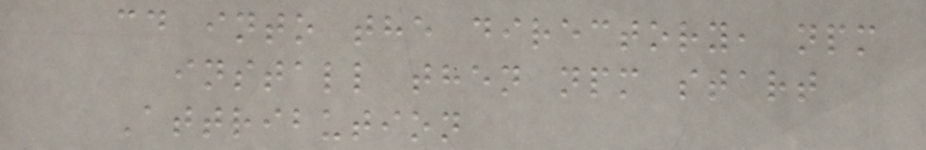cd into the directory, npm
install then npm start
Attribution
